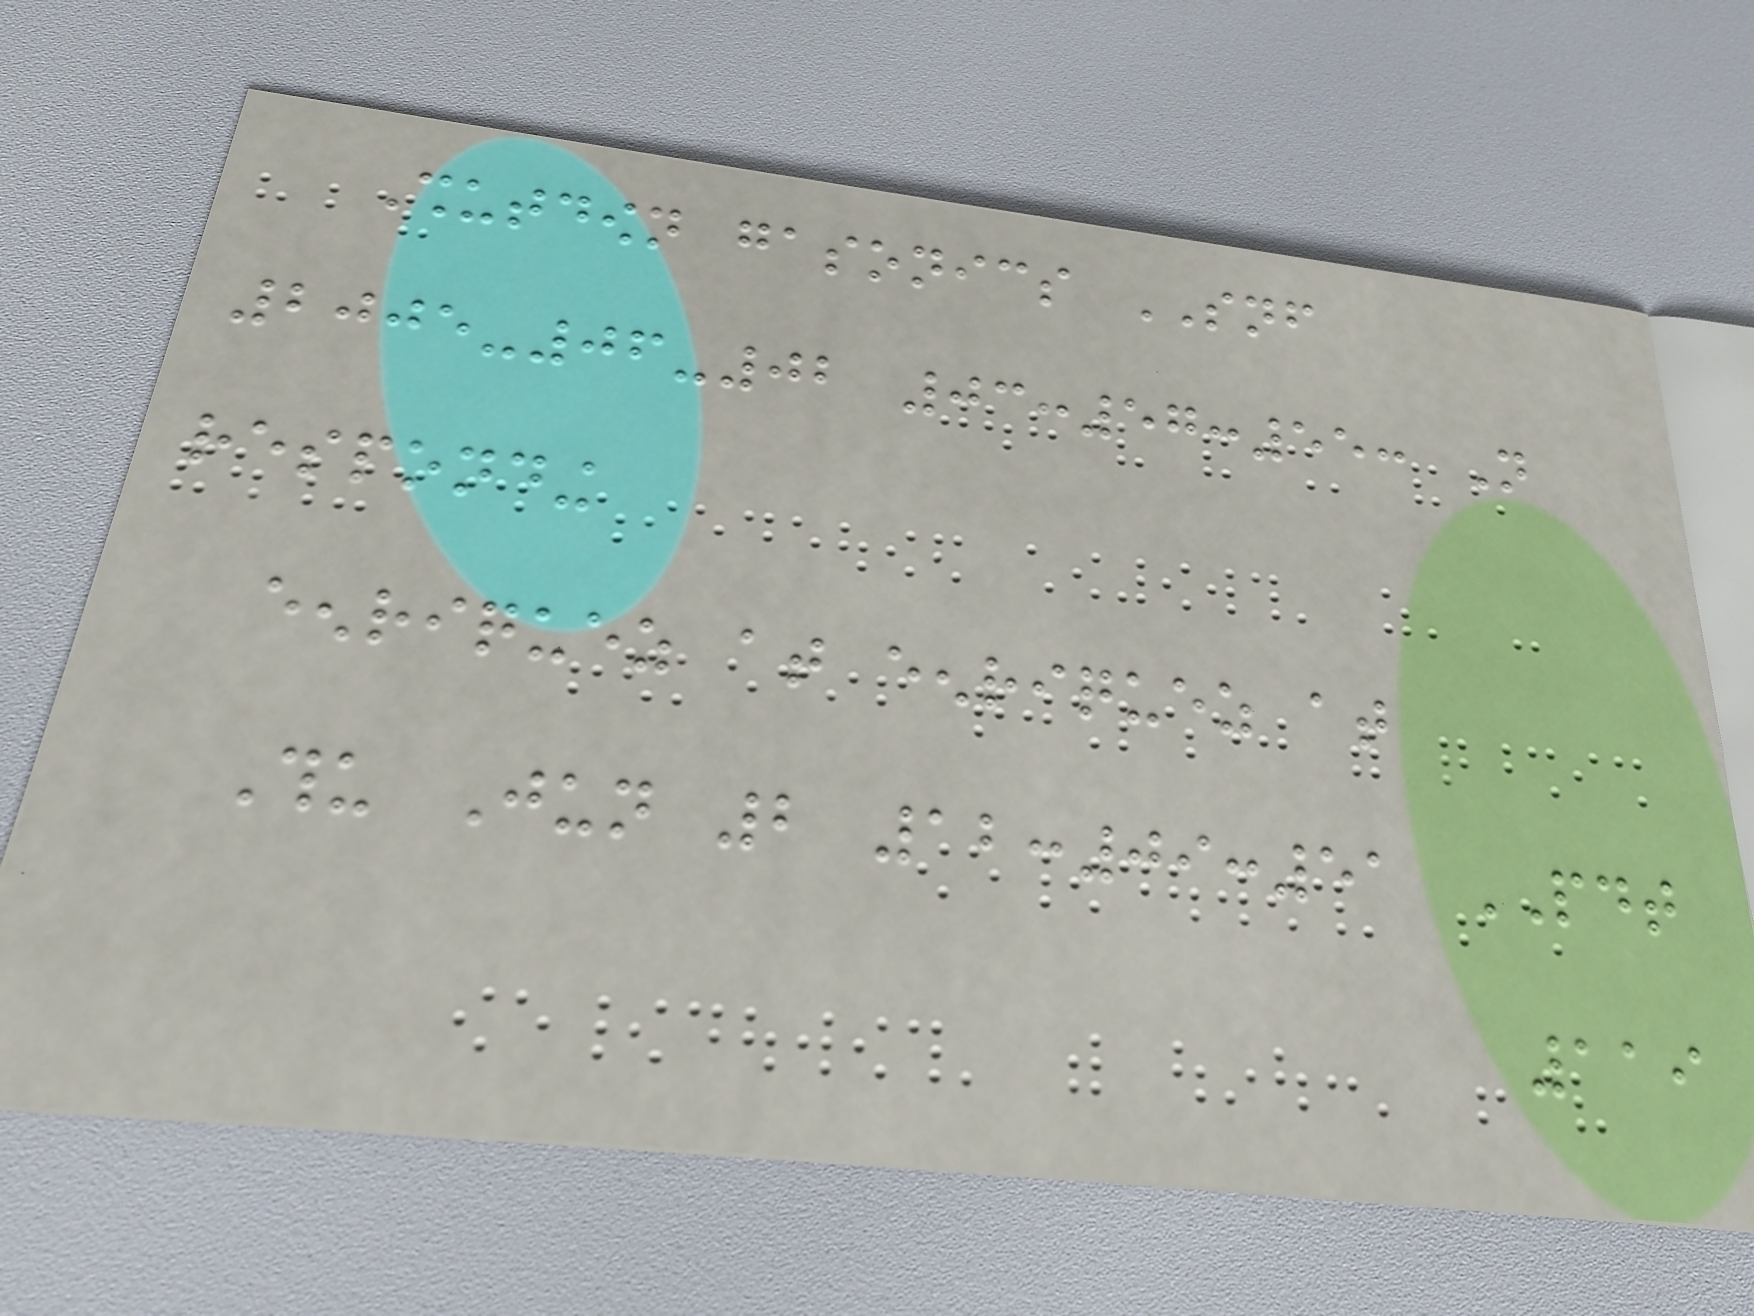Shutdown gasonics SNF
2005-06-02 03:57:55: Not
responding
eenriquez at eenriquez at
Thu Jun 2 12:09:51 PDT
119
